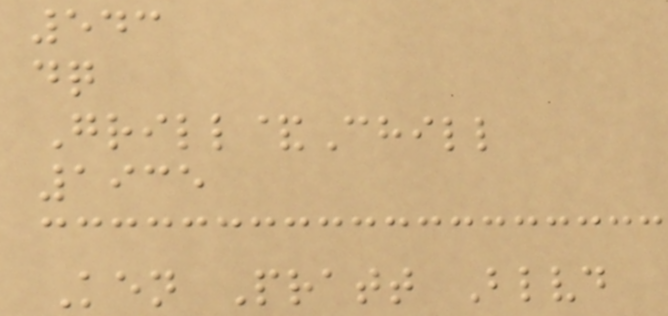543
dq
Grill&Chill
1935
Ken Pratt Blvd
